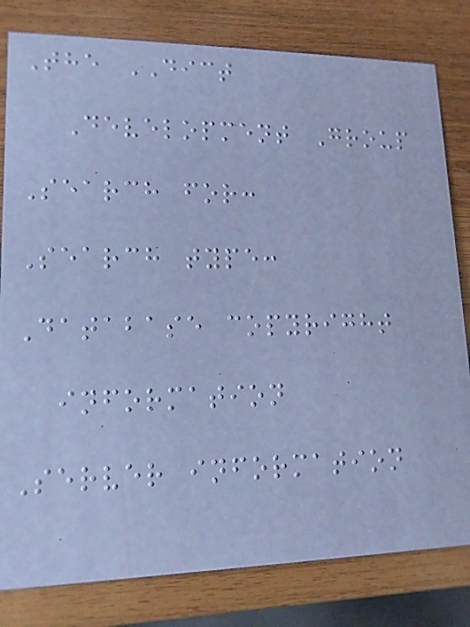The DICT
Development Group
Search for:
Search type:
Database copyright
information
Server information
